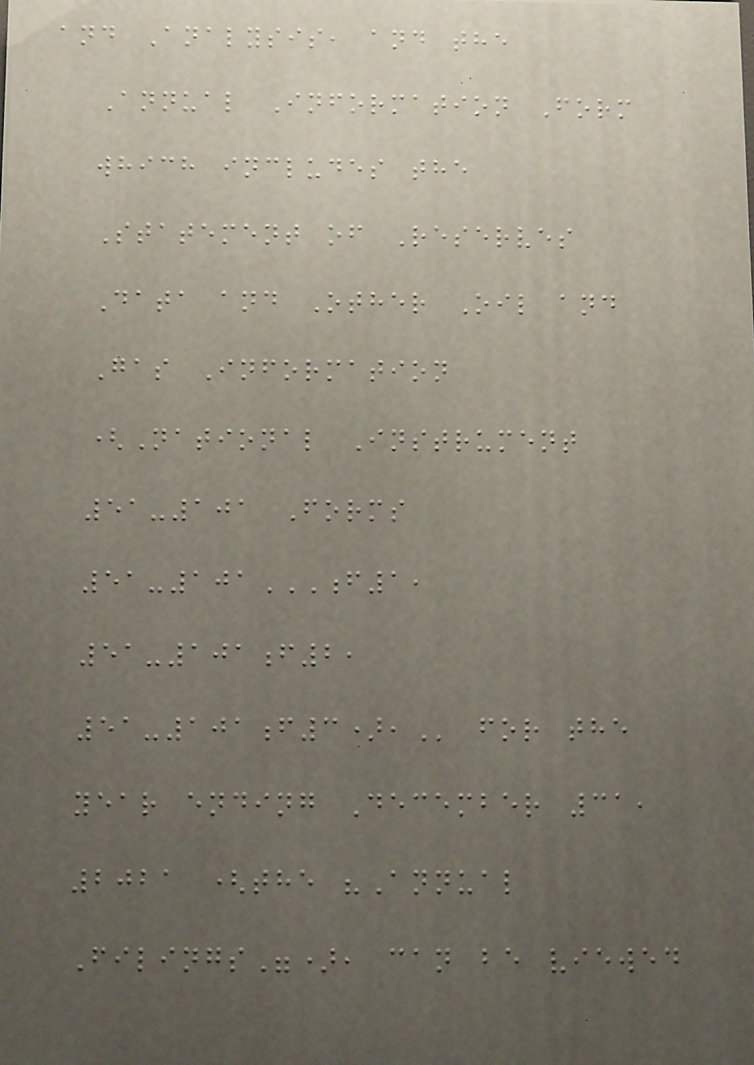and Analysis, and the
Annual Information Form
which includes the
Statement of Reserves
Data and Other Oil and
Gas Information
(National Instrument
51-101 Forms
51-101F1,
51-101F2,
51-101F3), for the
year ending December 31,
2021 (the "Annual
Filings"), can be viewed
